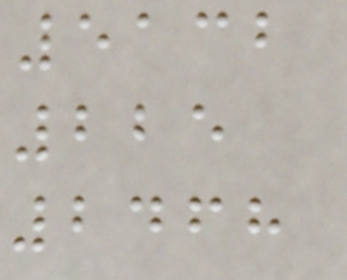5132
225
2468
